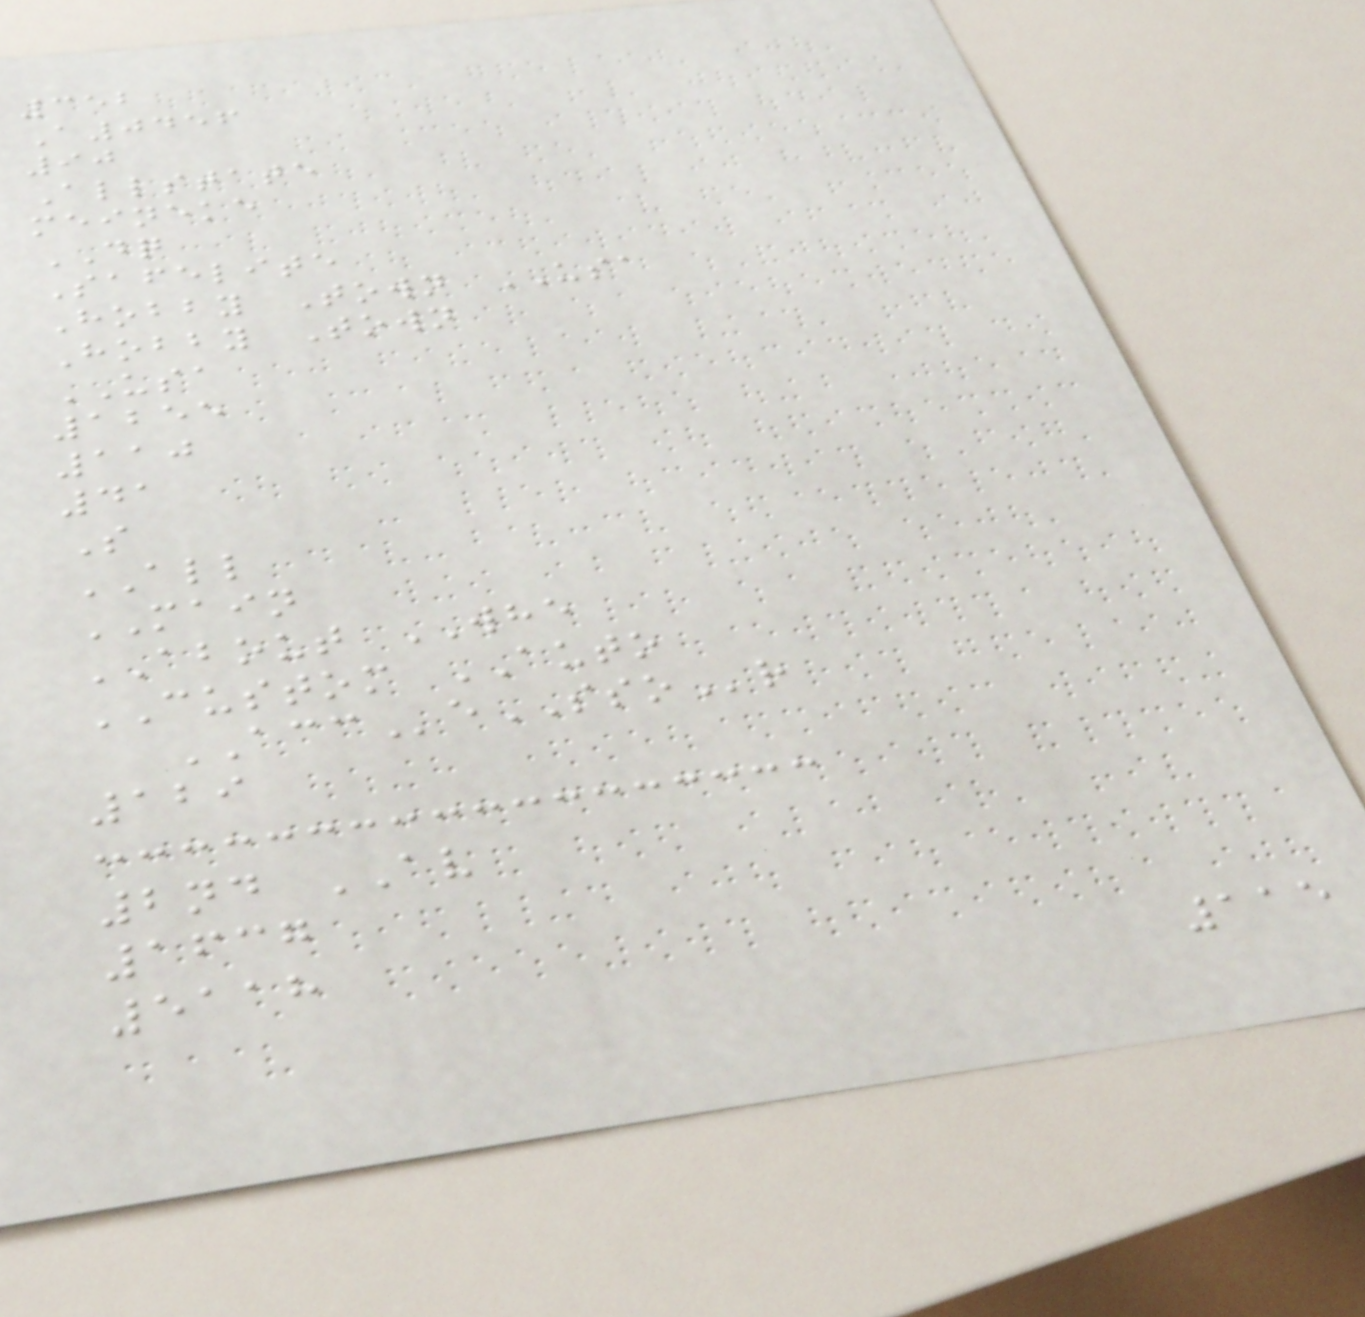352
A0456
90
Allstate
meineke
DQ
Safelite
Hobby Town USA
Hobby Town
USA
1255
110
41
S
ALL
MAIN
ABOUT WHE
CUSTOM AUTO
ACCeSSOr
129
2nd AV
1637
5118
115
